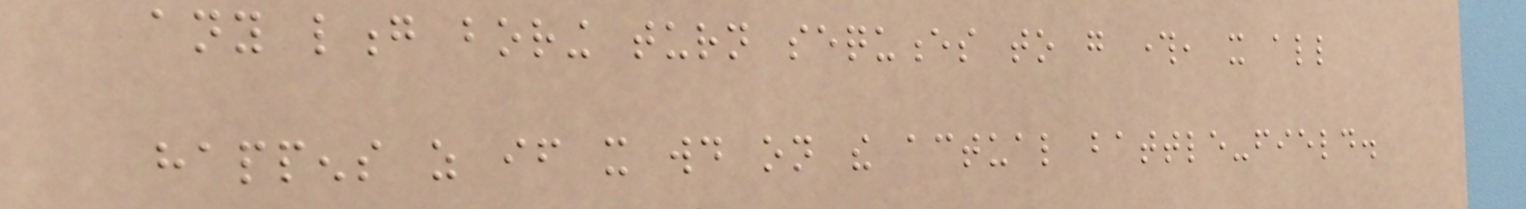any long boring turn sequences to go through, it all
happens as if it would on the actual battle-field.
